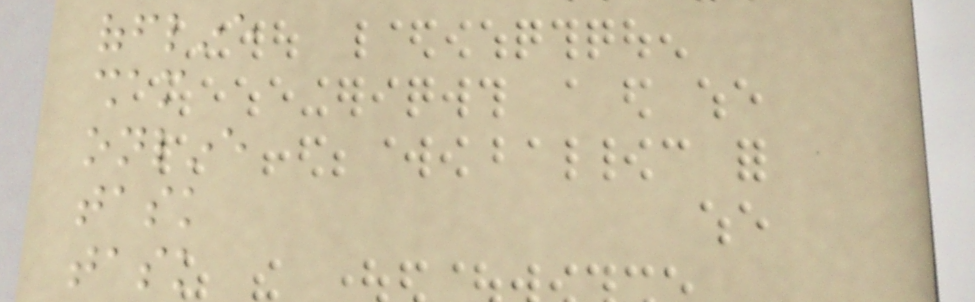offline
sham
online
task
task
